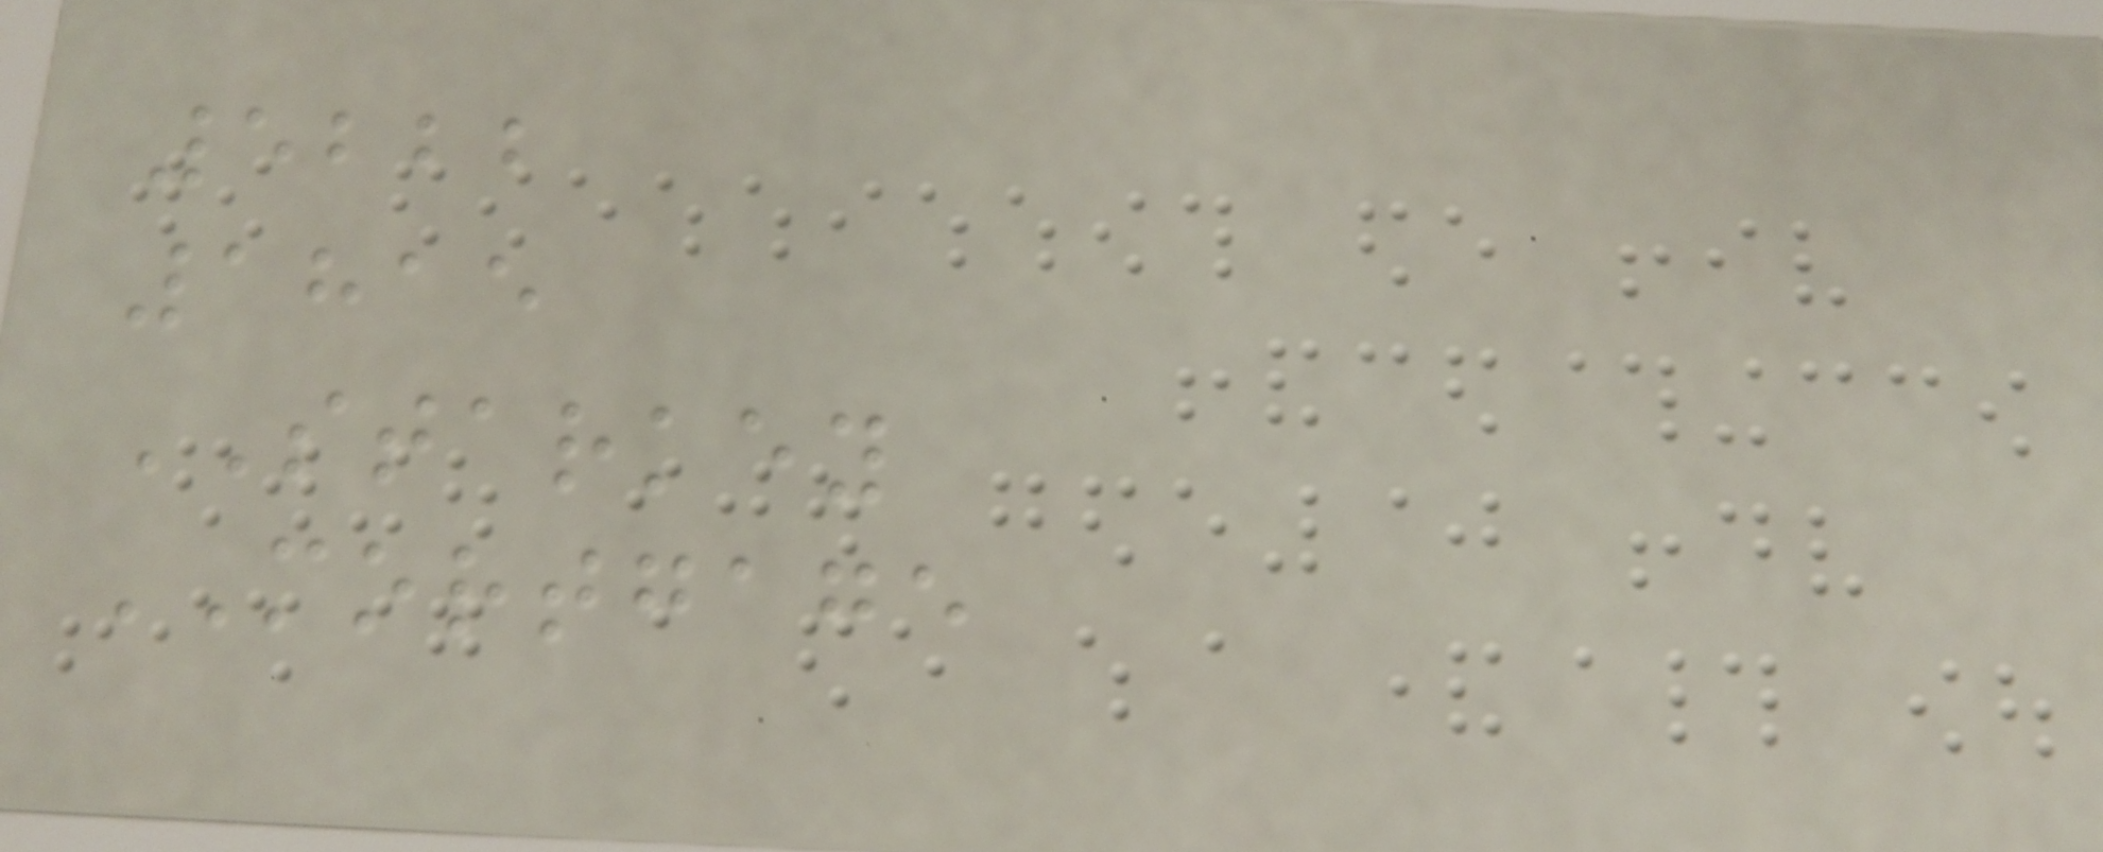5222
1815
STARKEY
MORTGAGE
